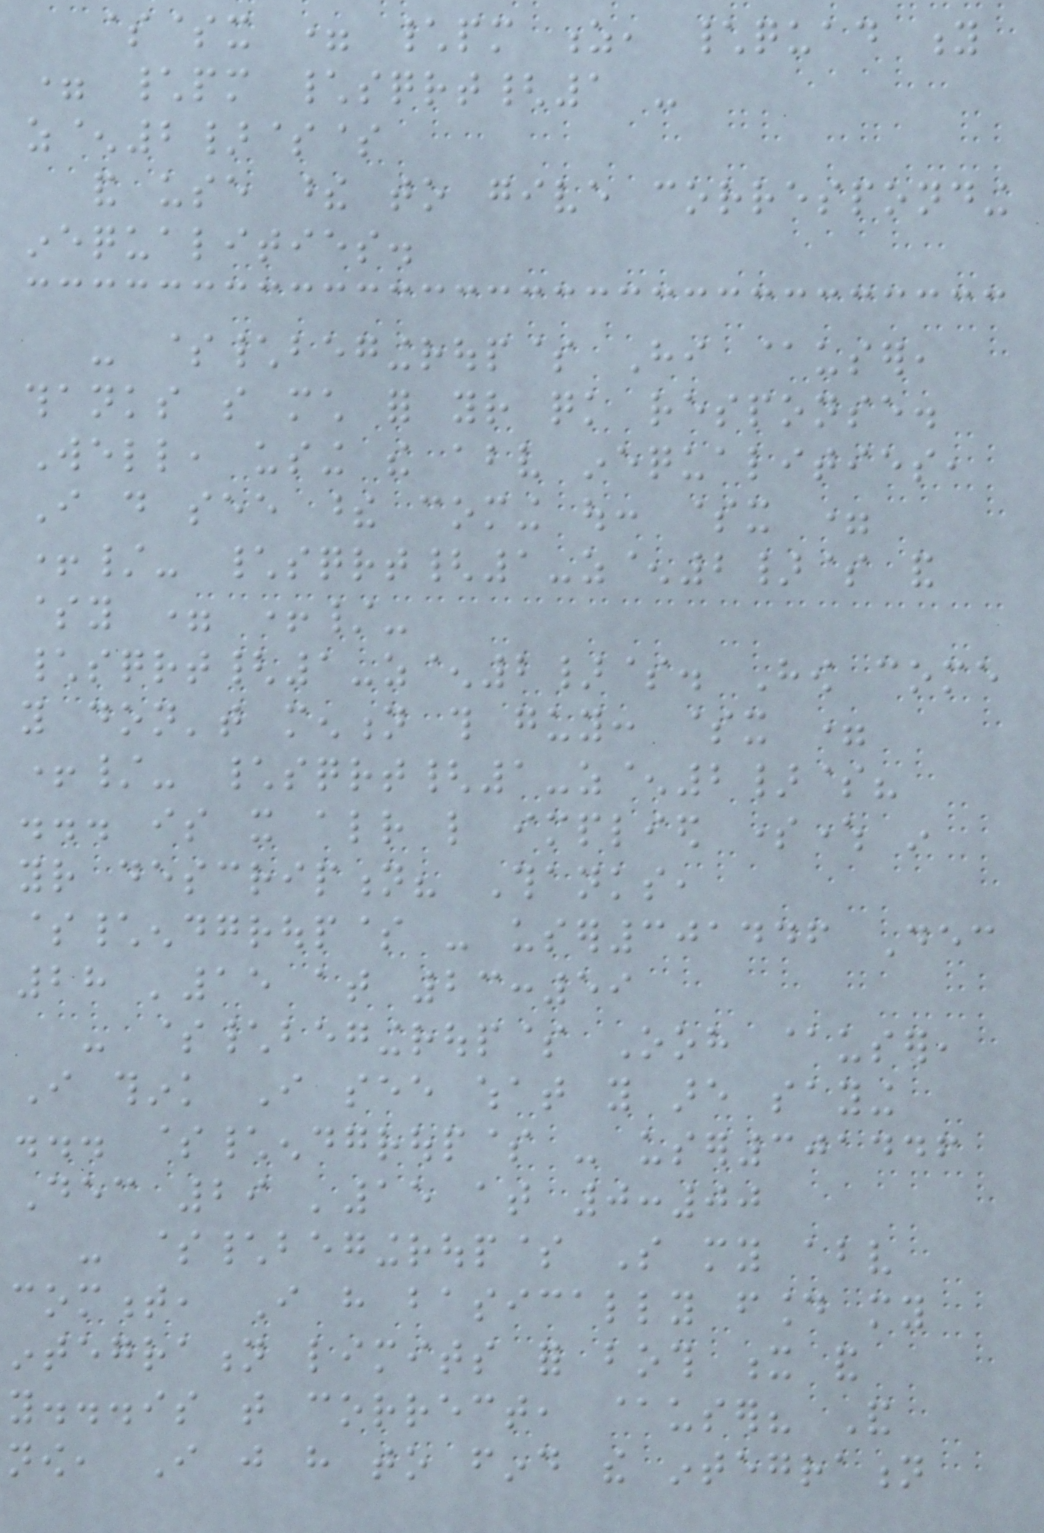$$x = \pm z, \quad y
= \pm \sqrt{1 -
z^2}$$
and use these to give corresponding
inequalities.
- $\begingroup$ Hi @user,
thanks so much for your quick response.
Well, using the above inequalities,
I do see these coming out: $x =
+/- \sqrt{1-z^2}$ and
$y = +/-
\sqrt{1-z^2}$. How come
you don't mention this guy: $x =
+/- \sqrt{1-z^2}$?
... is it already like implied somewhere in
your description? Thanks,
$\endgroup$ - user301446 Dec
28 '15 at 23:59
- $\begingroup$ Ooh @user,
I think I see what you are saying
... $\endgroup$ - user301446
Dec 29 '15 at 0:00
- $\begingroup$ So my above
comment, I have basically found my
integration limits for both x and
y...is that correct, @user? And
now, I just have to find the integration
